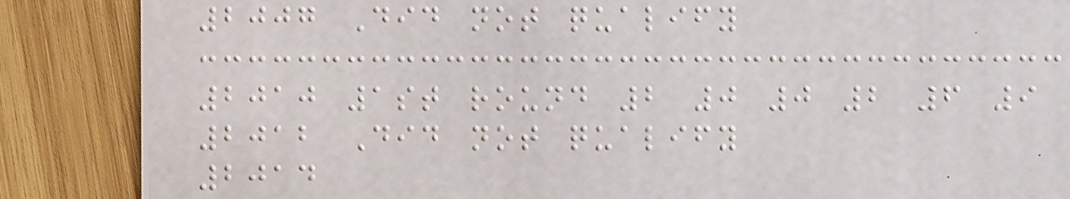2007 Did not qualify
2010 1st round 2 0 0 2 6 9
2012 Did not qualify
2014
